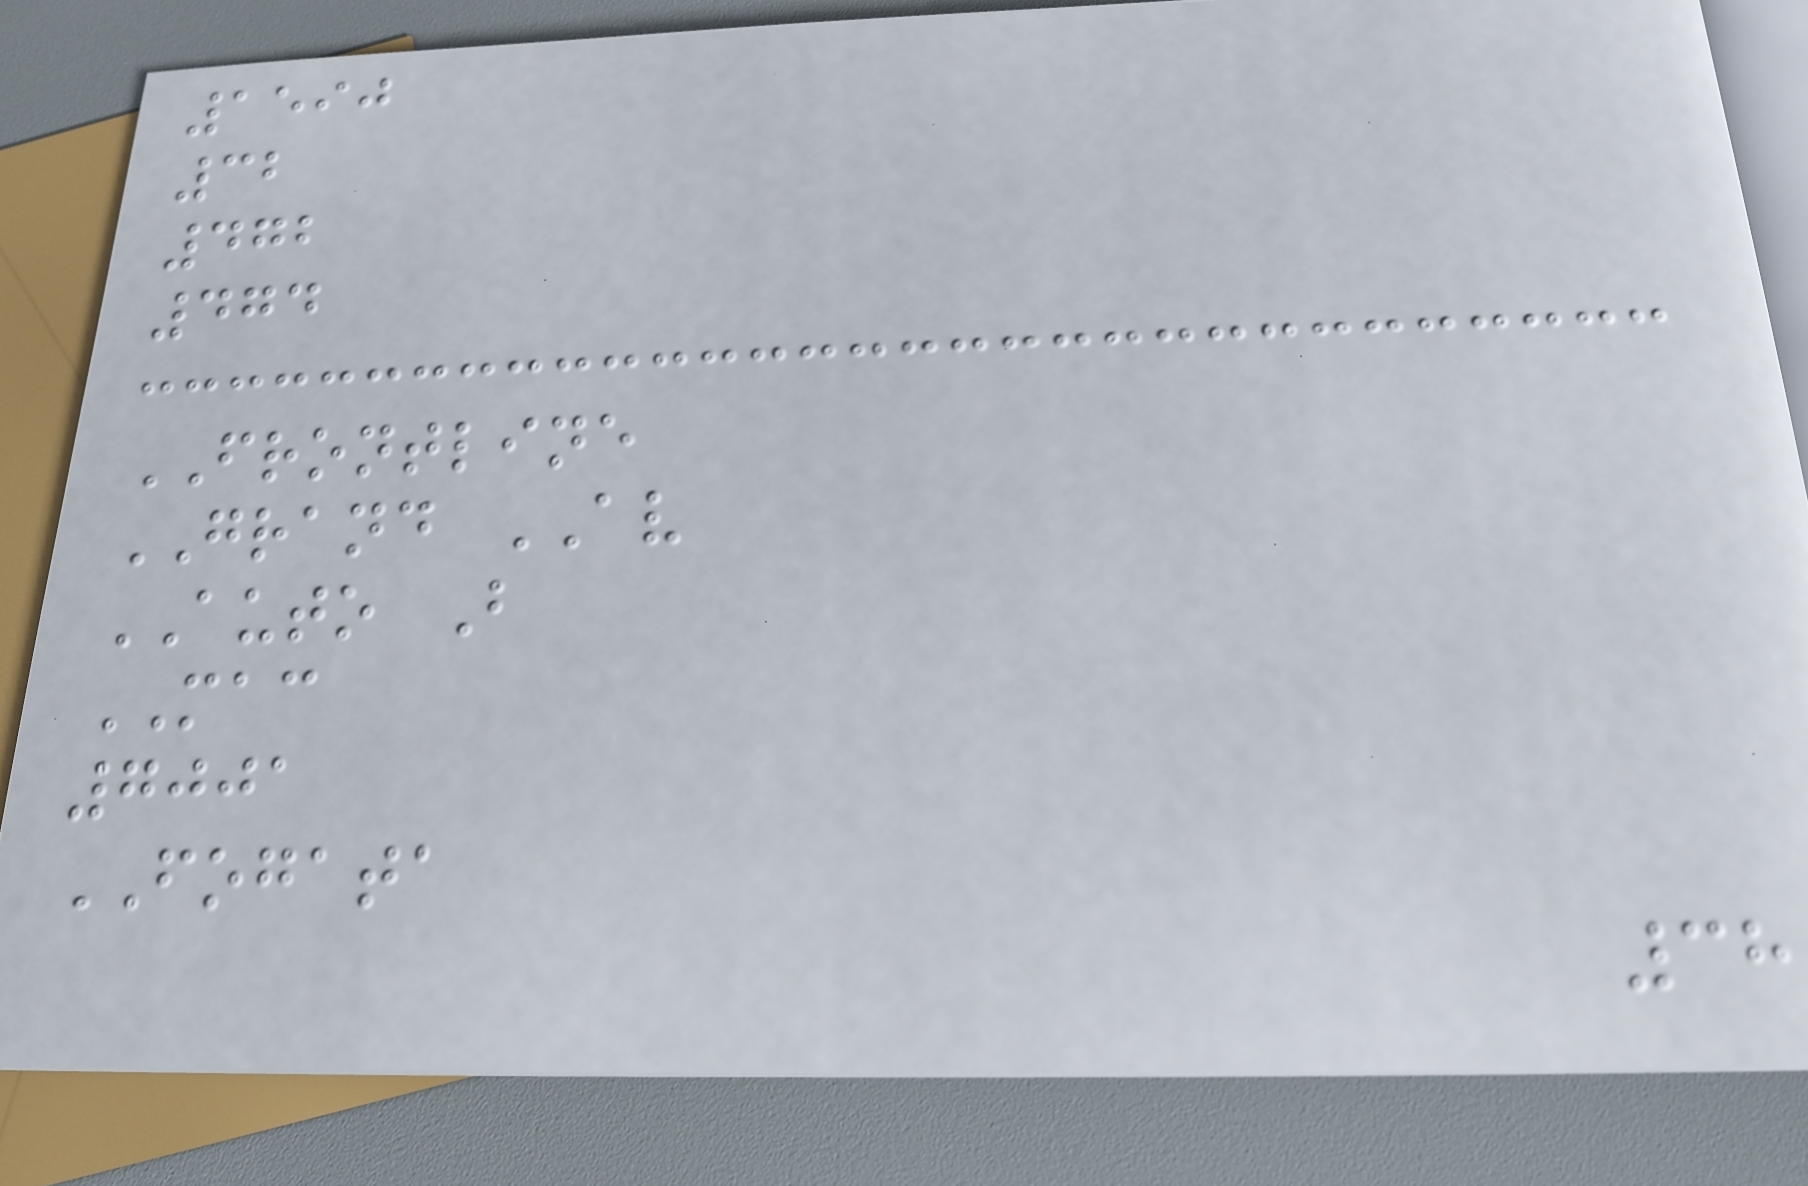1590
32
472
474
FRONTLINE
GRAND AV
AUTO B
MAC
7001
FOGATA
38
